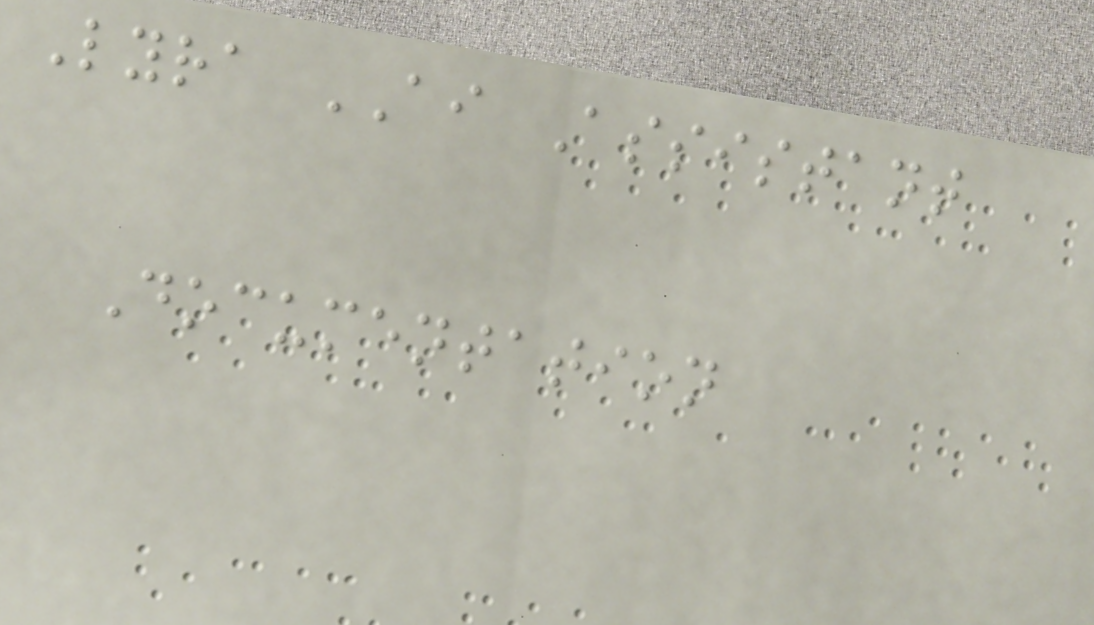Lyra AI Assistant
Documentation
